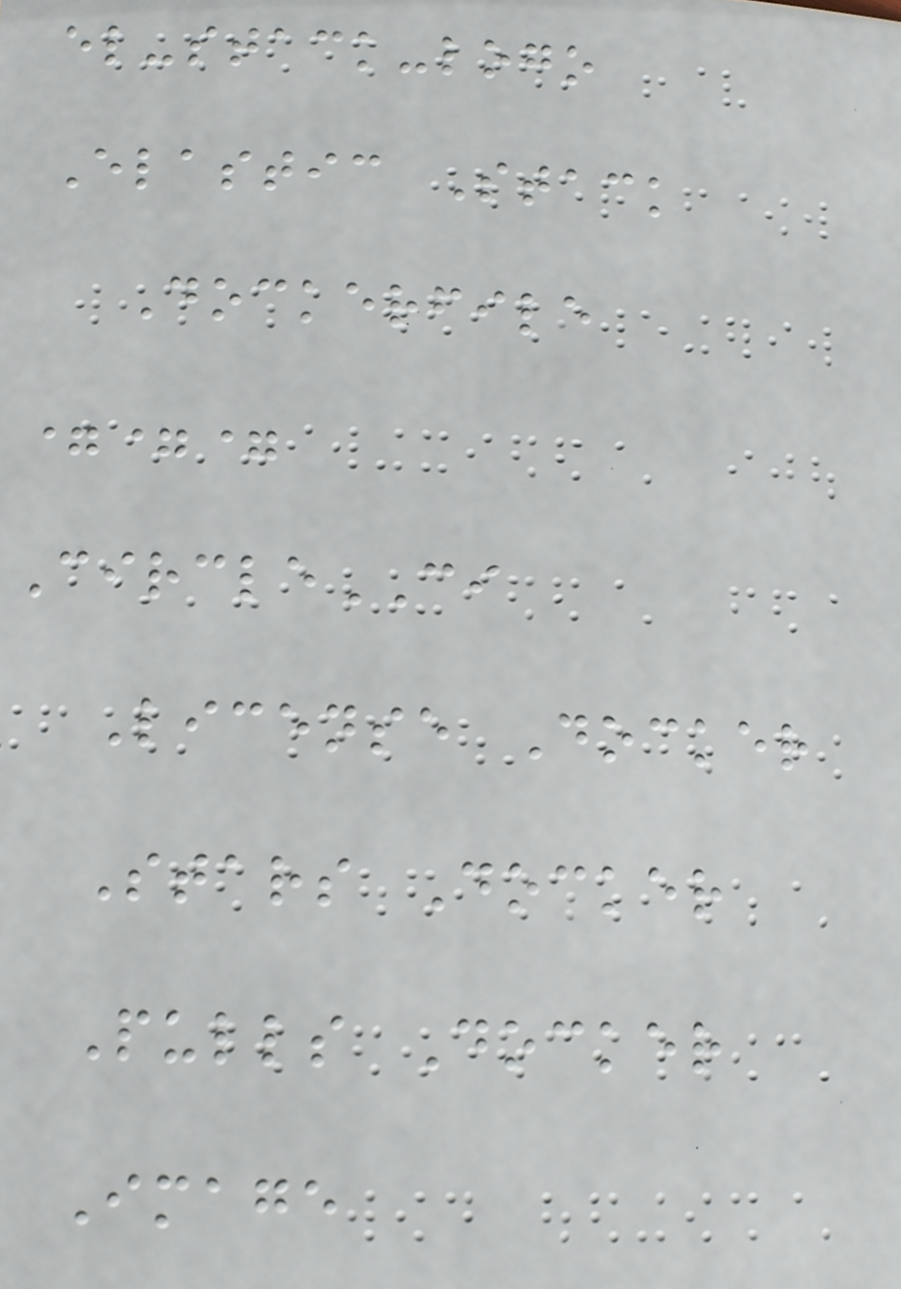el-stack-logo
Elastic Stack
Dockerfile
===
CircleCI
License Docker
Stars Docker
Pulls Docker
Image
